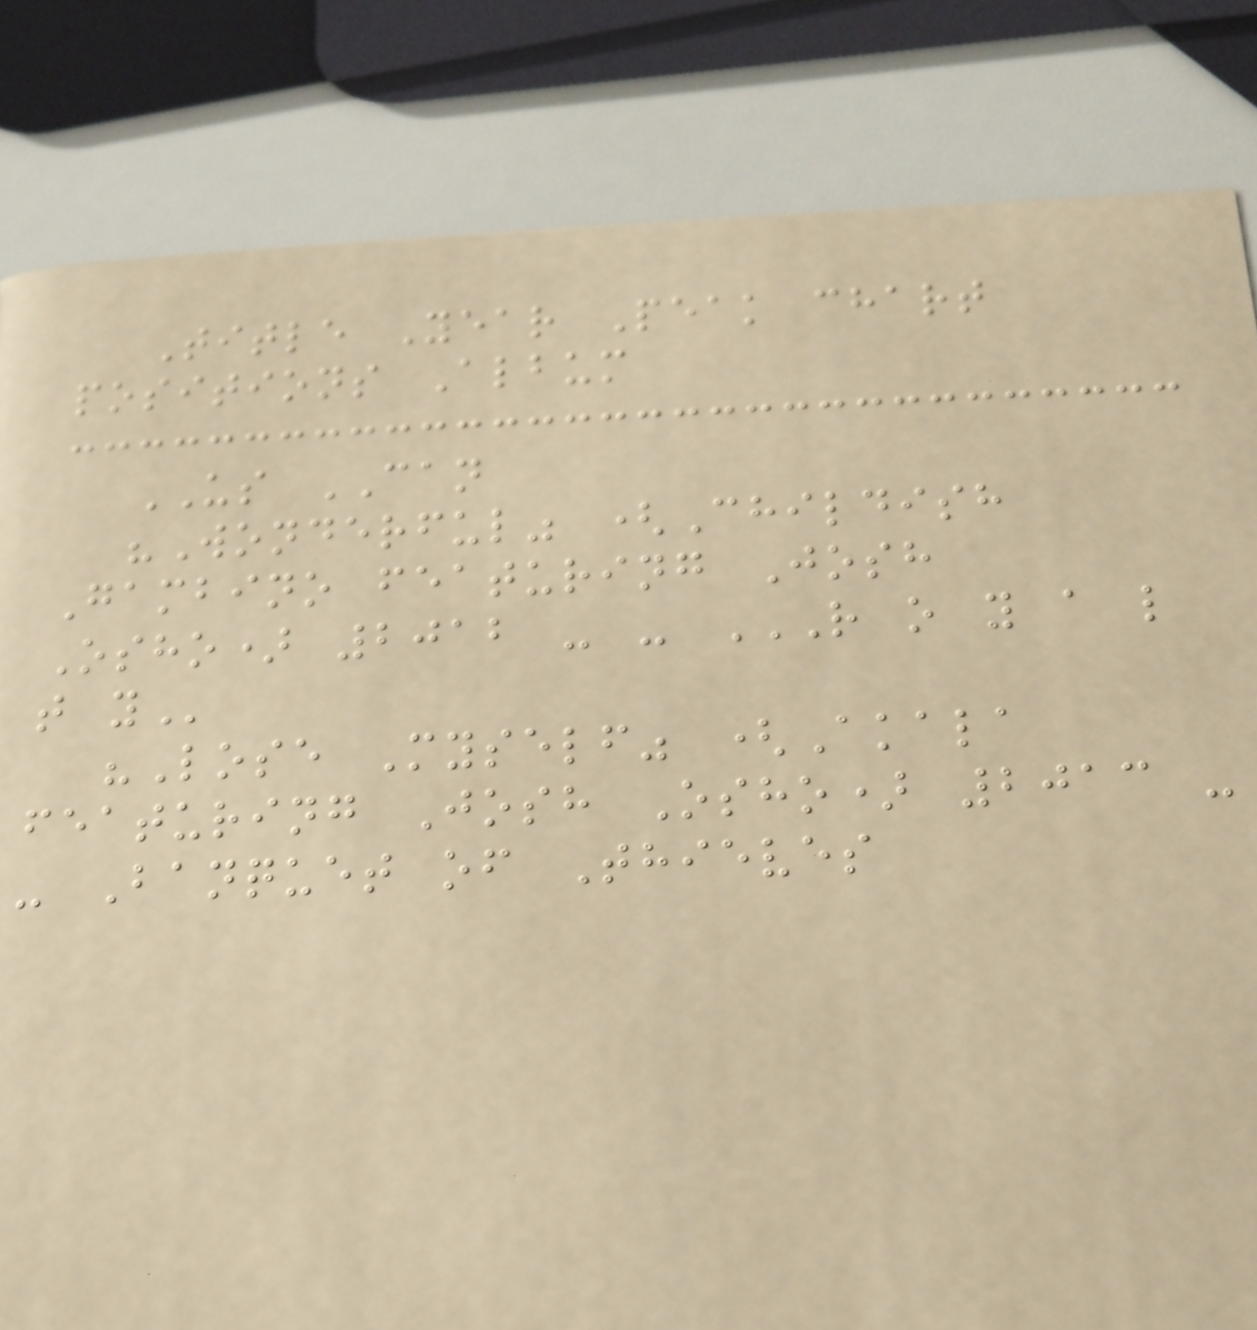Title Year Peak chart
positions Album
US CAN
"Wonderful" (Childish
Gambino featuring Josh
Osho) 2012 - - R O Y A L
T Y
"Lose Myself" (Akala
featuring Josh Osho) 2013 -
- Banquet of Thieves
